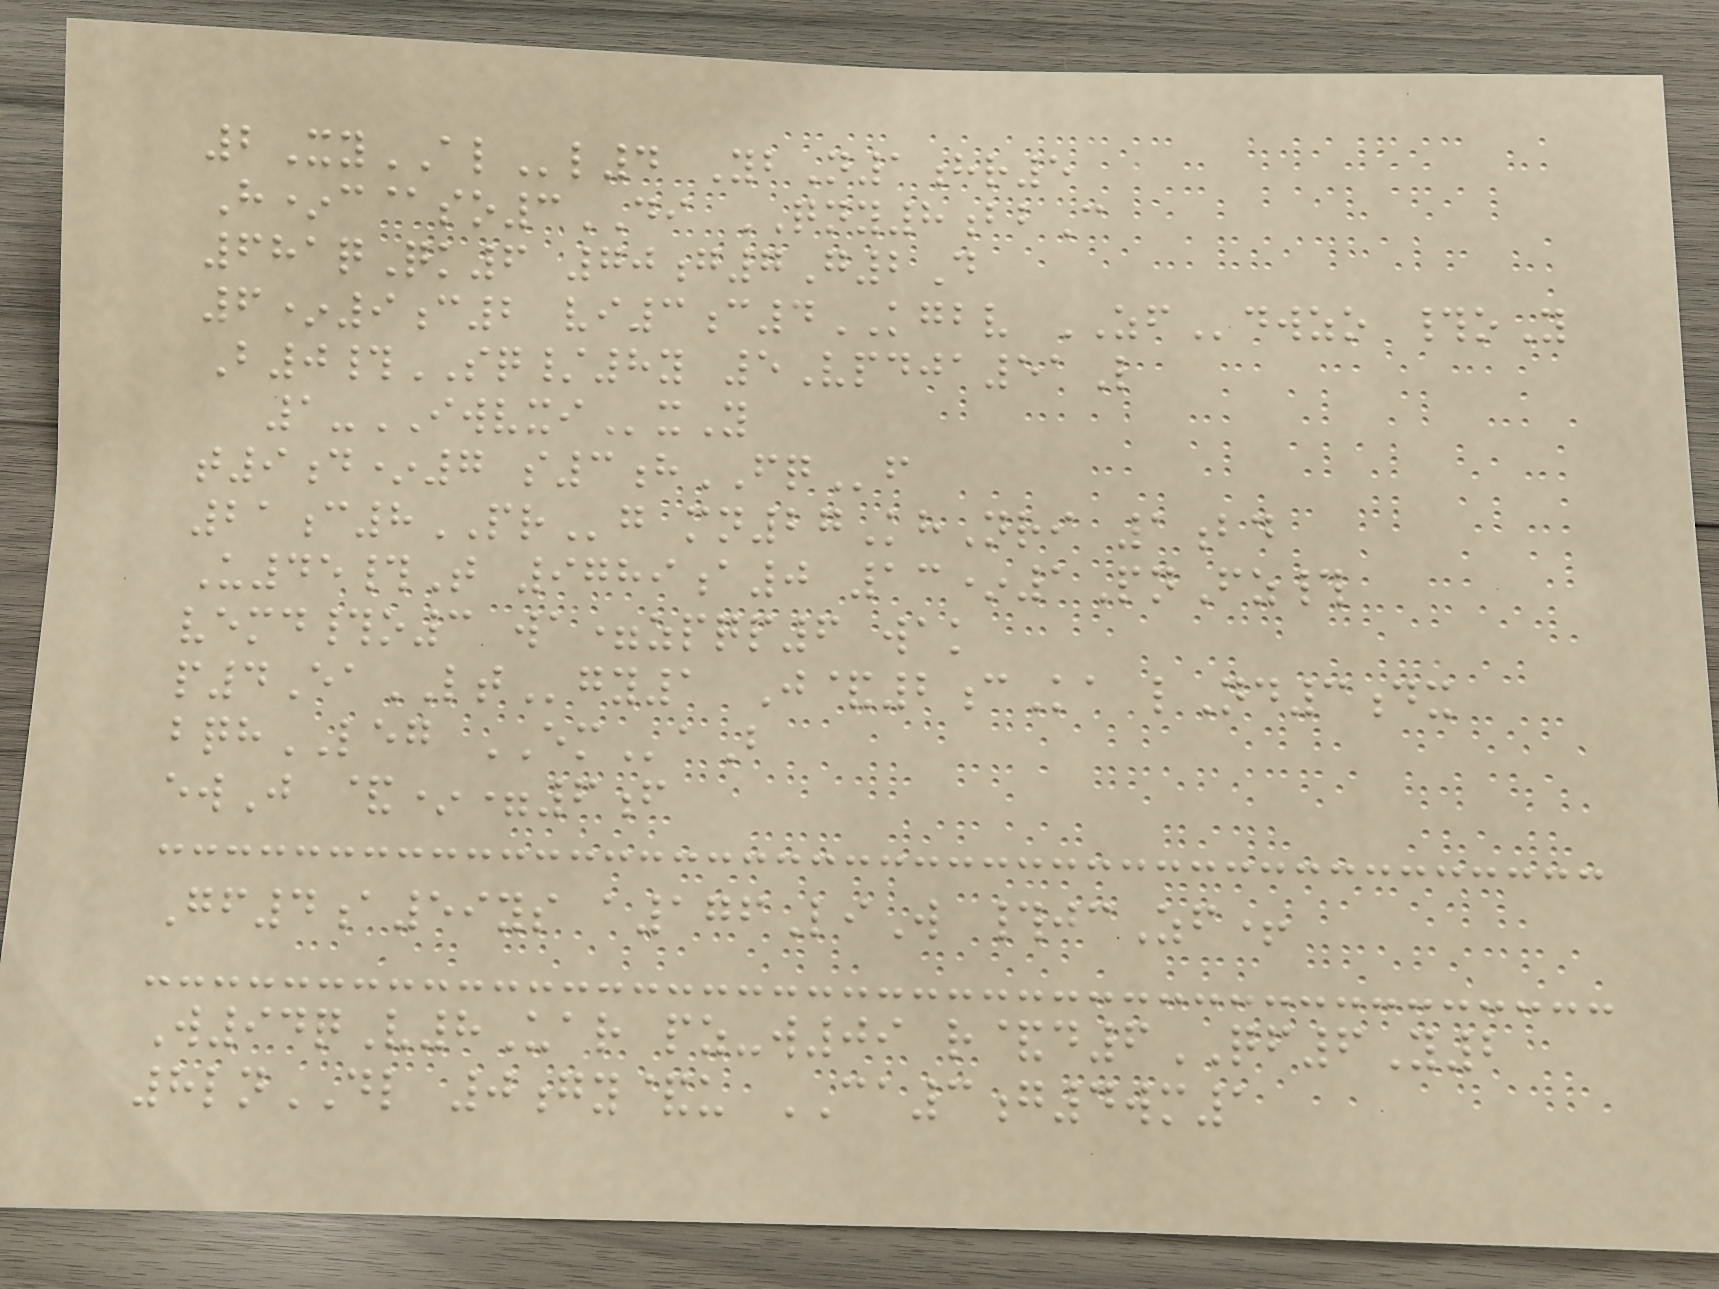2XyALl4 YbN1hr5
H*c@so3DI QNY8bbC
681qQk6 70g7G2D
6*9c2 vi3c4KGBV ZFdwzo #oY
B0#SQ/8y 5Vpdja51L
1-IWVXIxY
t9d*7 s3hFQf
21c8PRg mn27KhNri 1bd
U45#T 9789a0 13*1PnFz#
vemd#o3 wa=zpqp6 wak
p4EaLTgy1 J&2cKa lNd3dx
bqhLEG EMaB
ewJ &*=6f
Gf4a59ys a176LiW #jcZf+
W94qV8Uar pz-w09 r&d6QF6Y2
8lnDL 0gy&u CA3g4wm1
